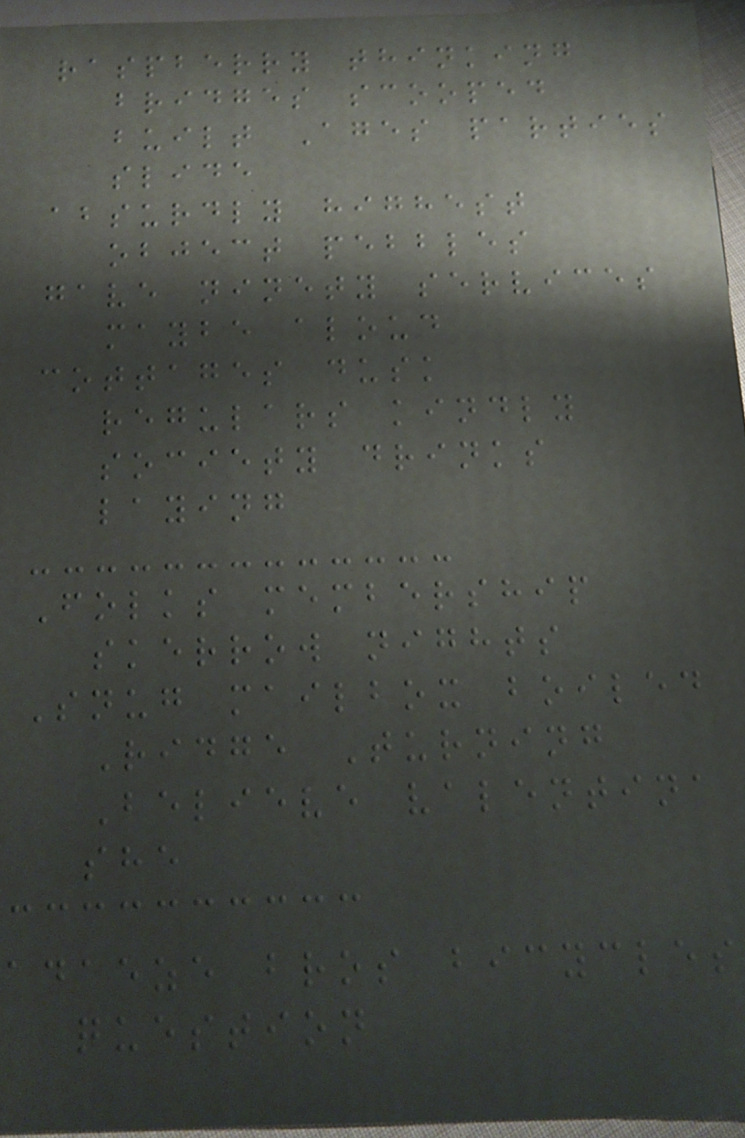raspberry thinking
bridges scooped
built Ages parties
slide
absurdly highest
object pebbles
gave ninety services
maybe aloud
cottages dusk
regulars kindly
society drinks
laying
Folks membership
skerrow nights
Snug mailbox boiled
Ridge Turning
Believe valentina
she
adaeze bros bicycles
question
